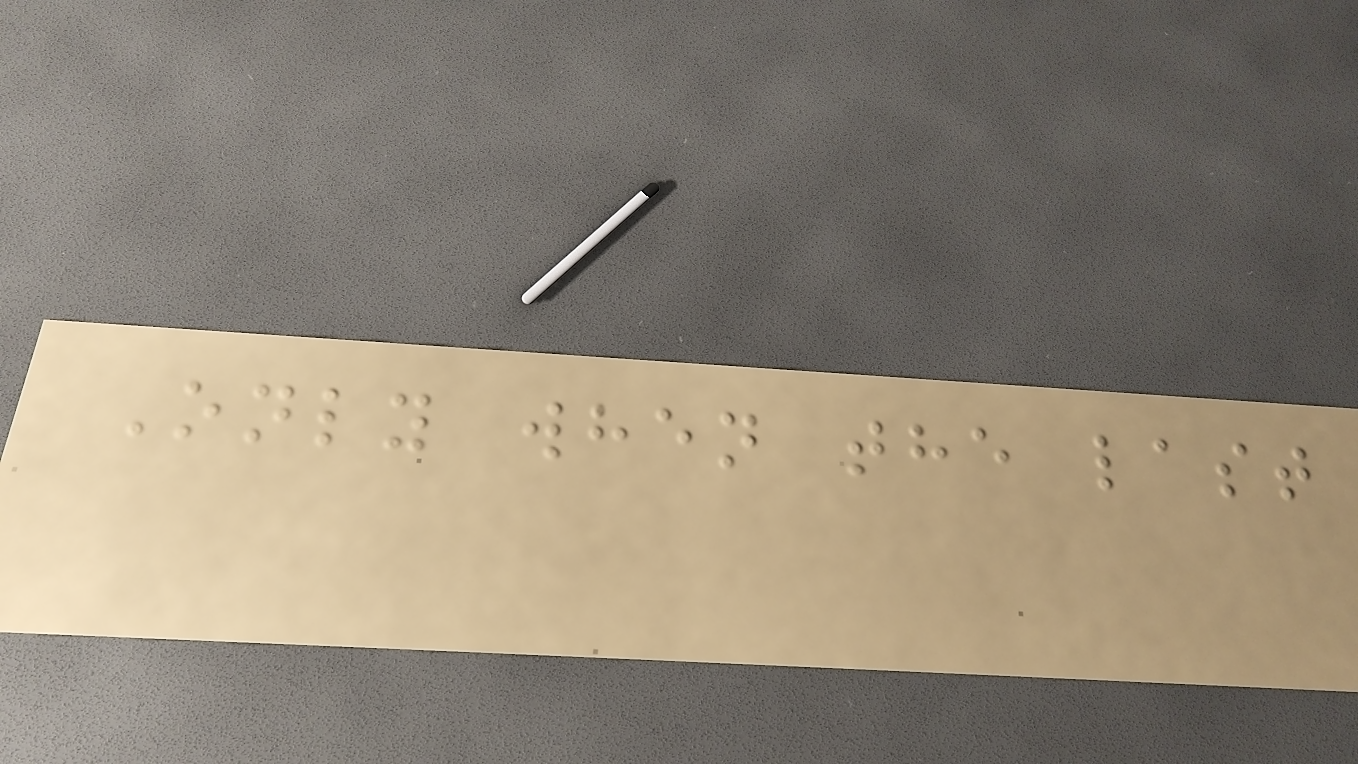Only when the last
